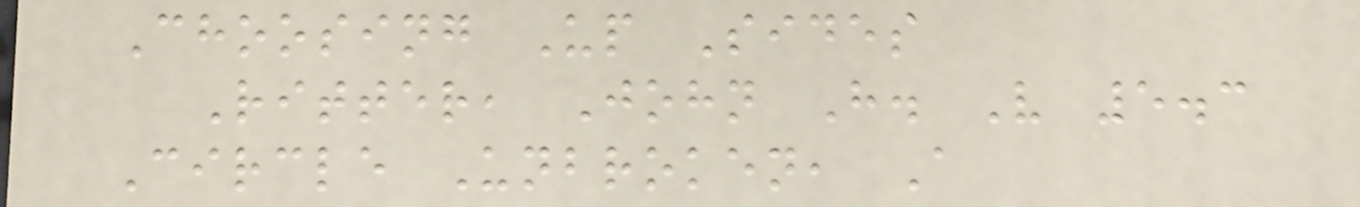Choosing Up Sides
Ritter, John H. V 5.3
Circle Unbroken, A
